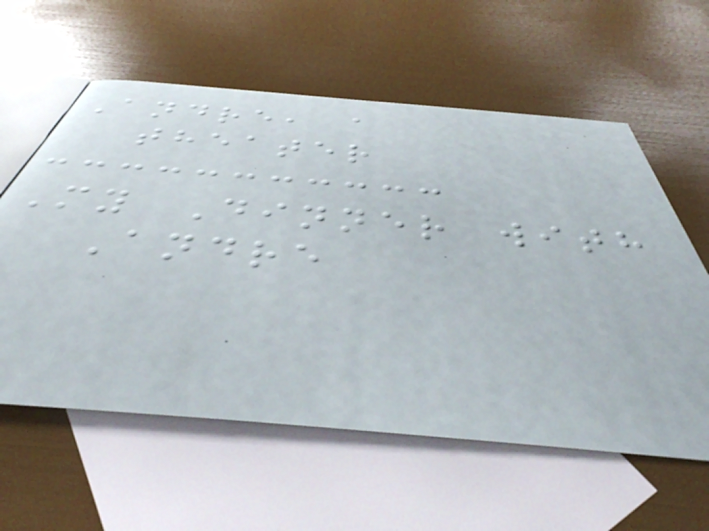Andre, a
theater
My Dinner with
Andre
